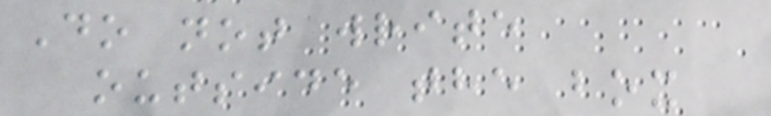Do not write
outside the box
